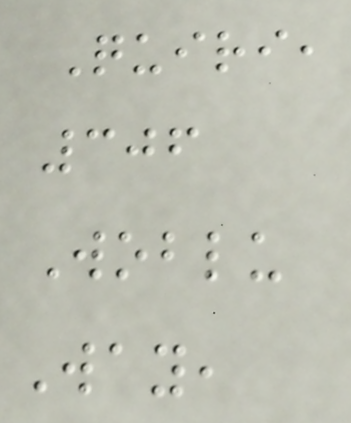Quiri,
306
Woblu
Way,
